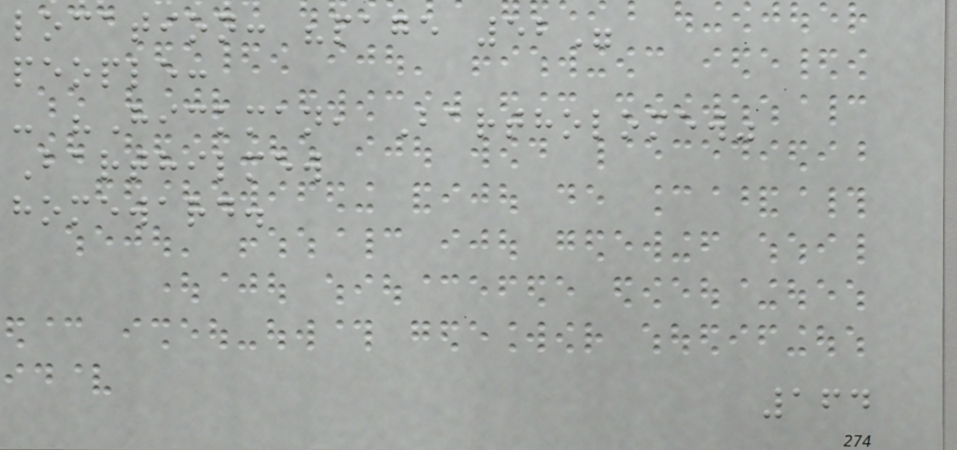location: "page 52"
people:
- "Hickman, Bartholomew"
Barthilmew
homeward.
164
